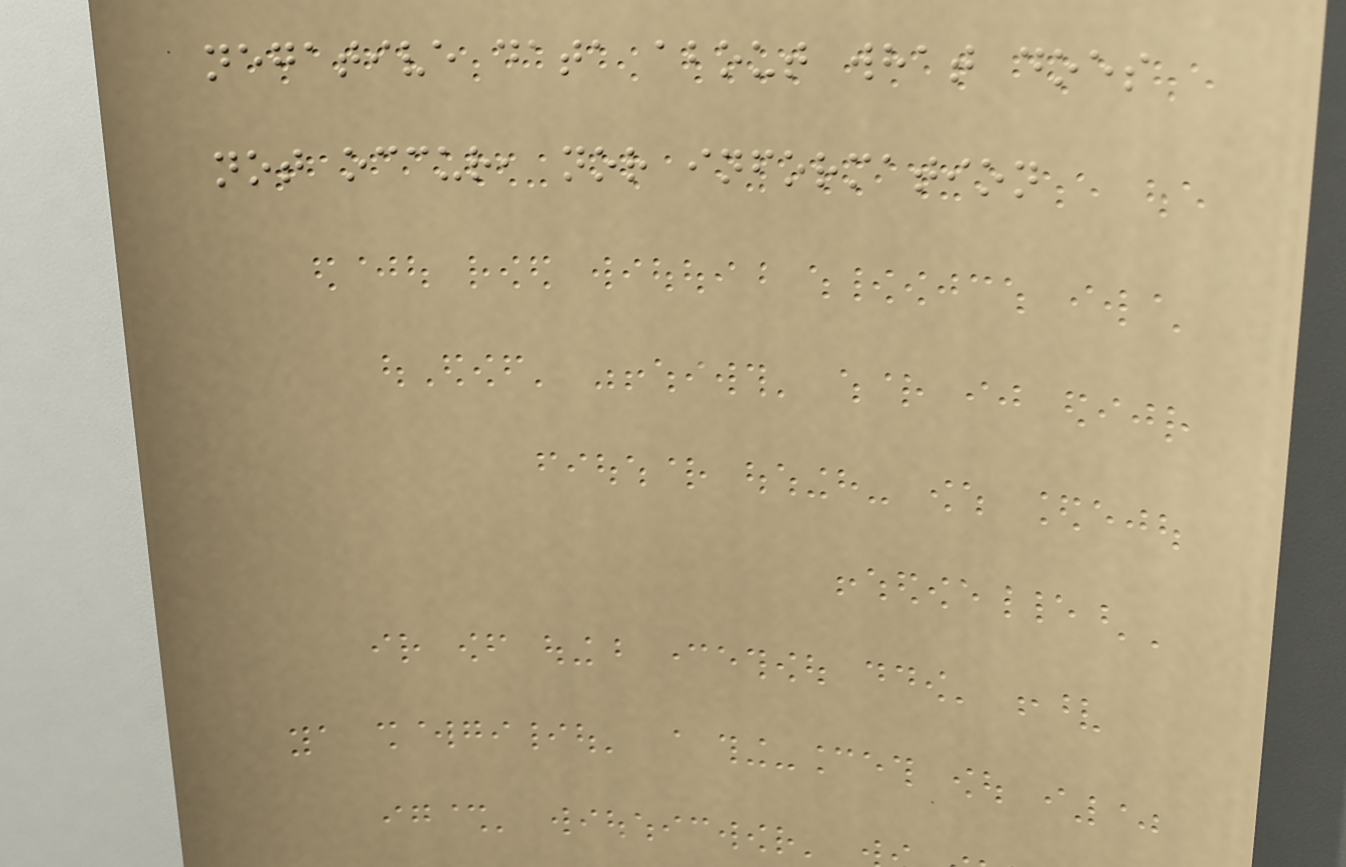negative data about what does
not occur, nor information
